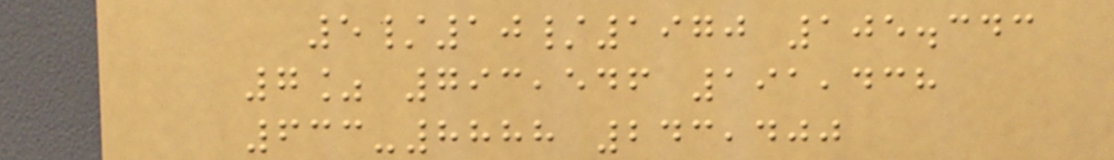5/10/1970 105.343
7% 793,546 191,438
633-8888 243,400
